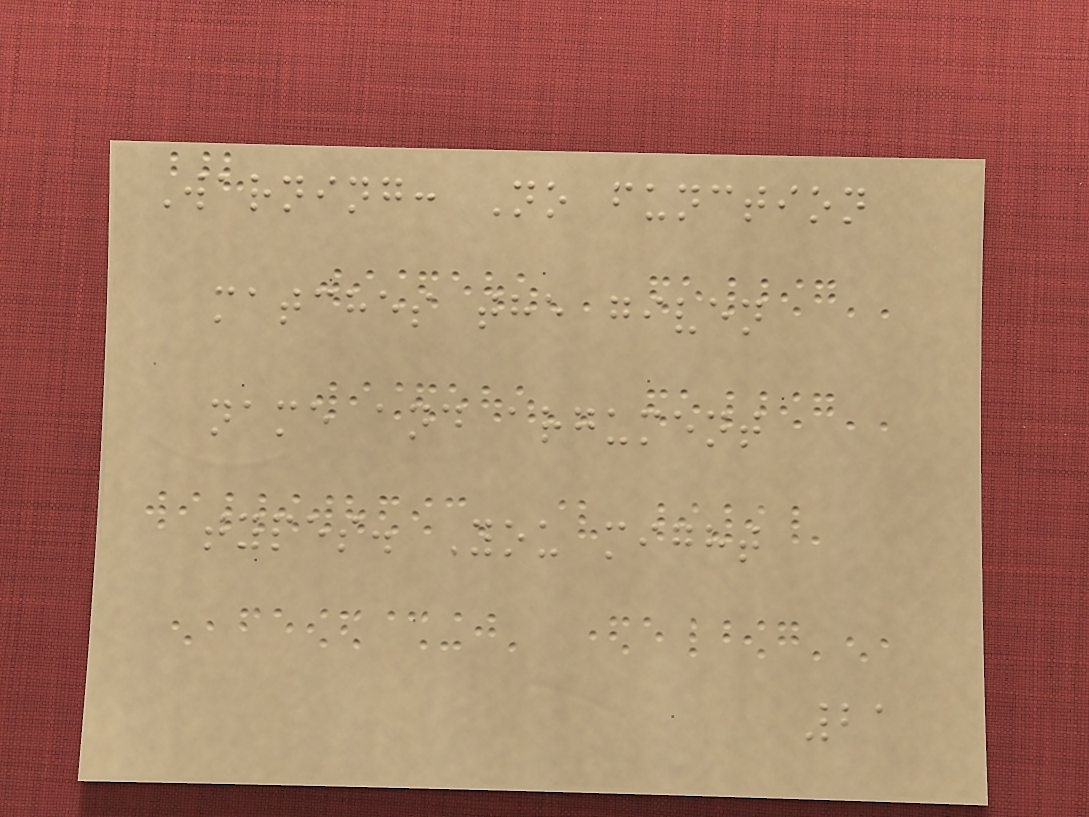Warning: No function
matches the given
name and argument
types. You might
21
